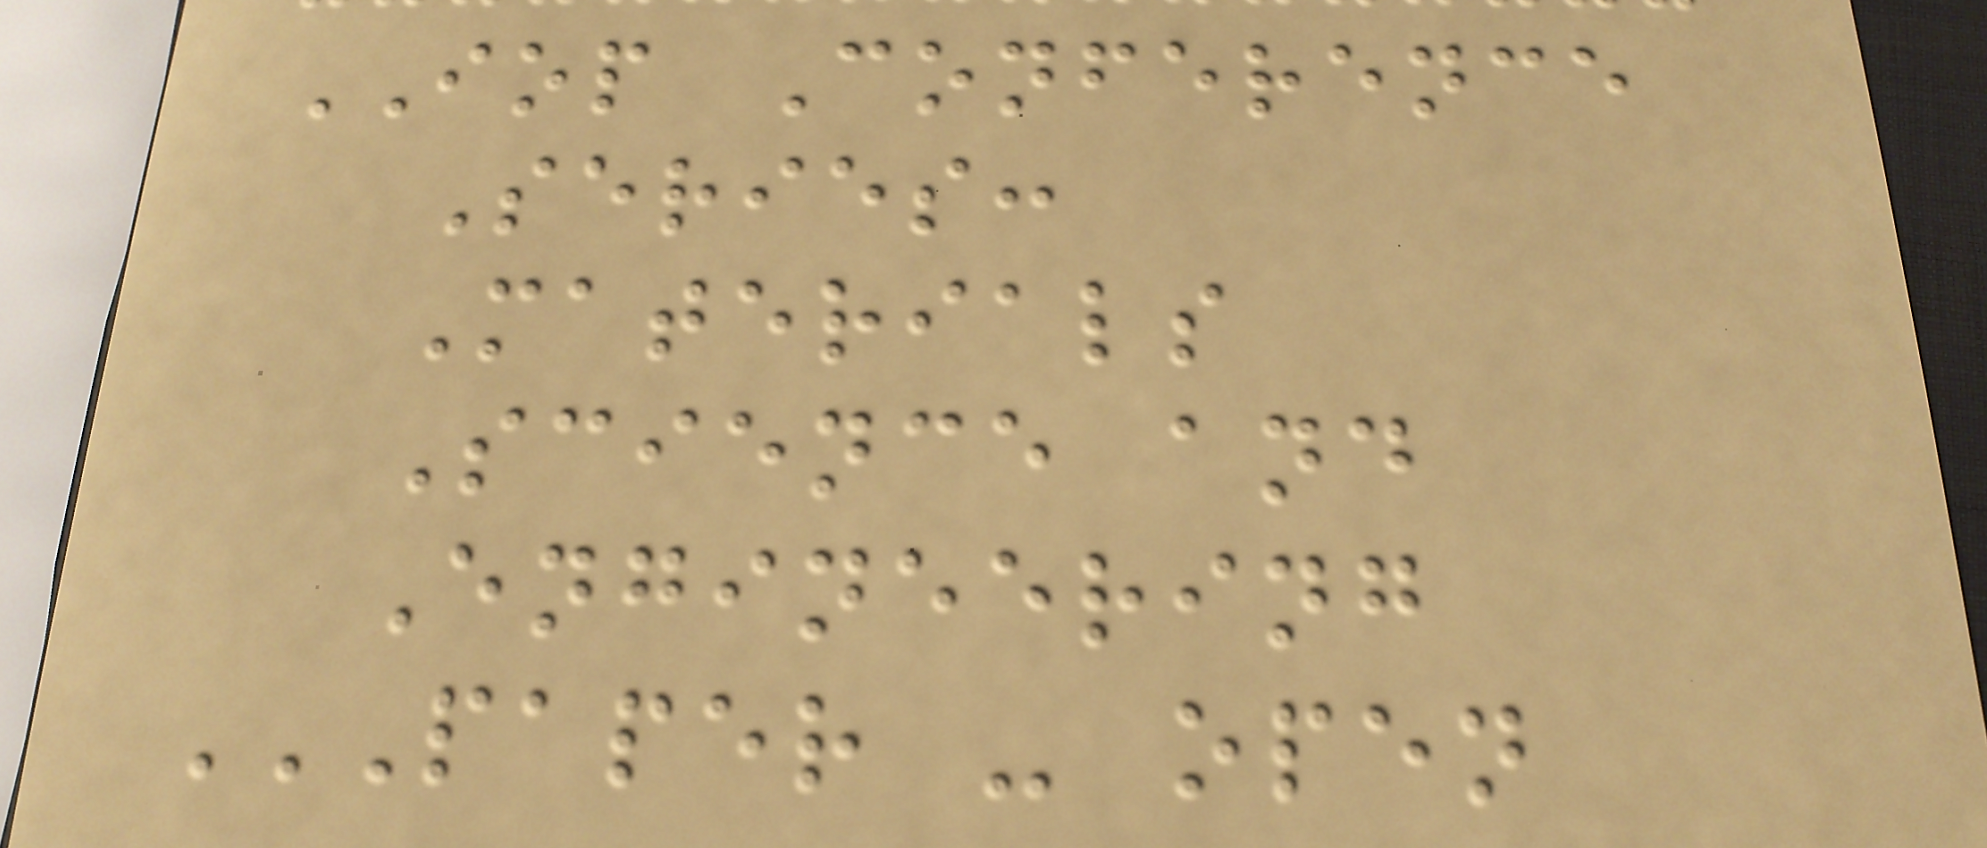IOP Conference
Series:
Materials
Science and
Engineering
PAPER - OPEN
